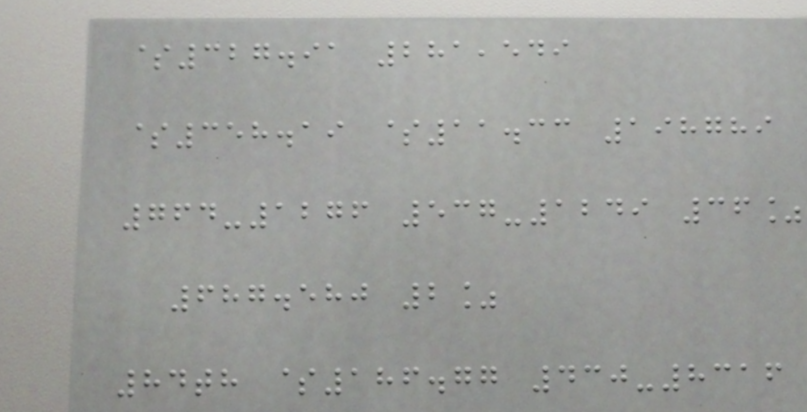$327.91 281,549
$358.19 $11.33 198789
764-1276 537-1249 36%
687.580 2%
84th $186.77 430-8316
